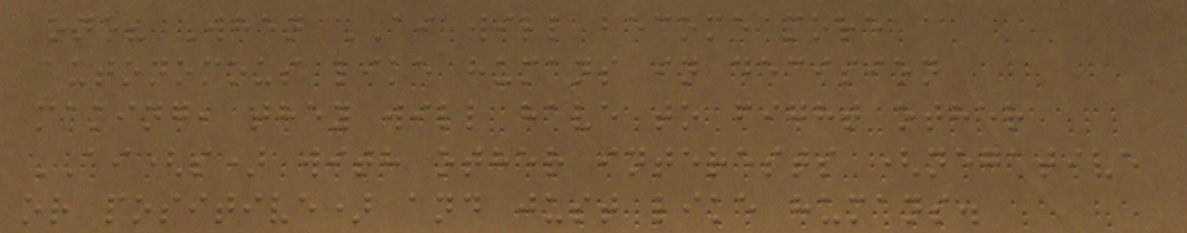one? When AI will become more
autonomous like humans in decision
making, they will have to fight other
AI(s) with other interests (negative
or positive) and just like humans.
